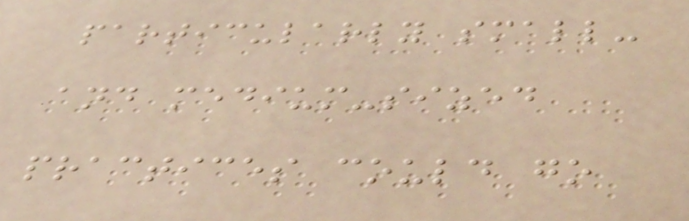particularly small-
and medium-sized
practices could go
